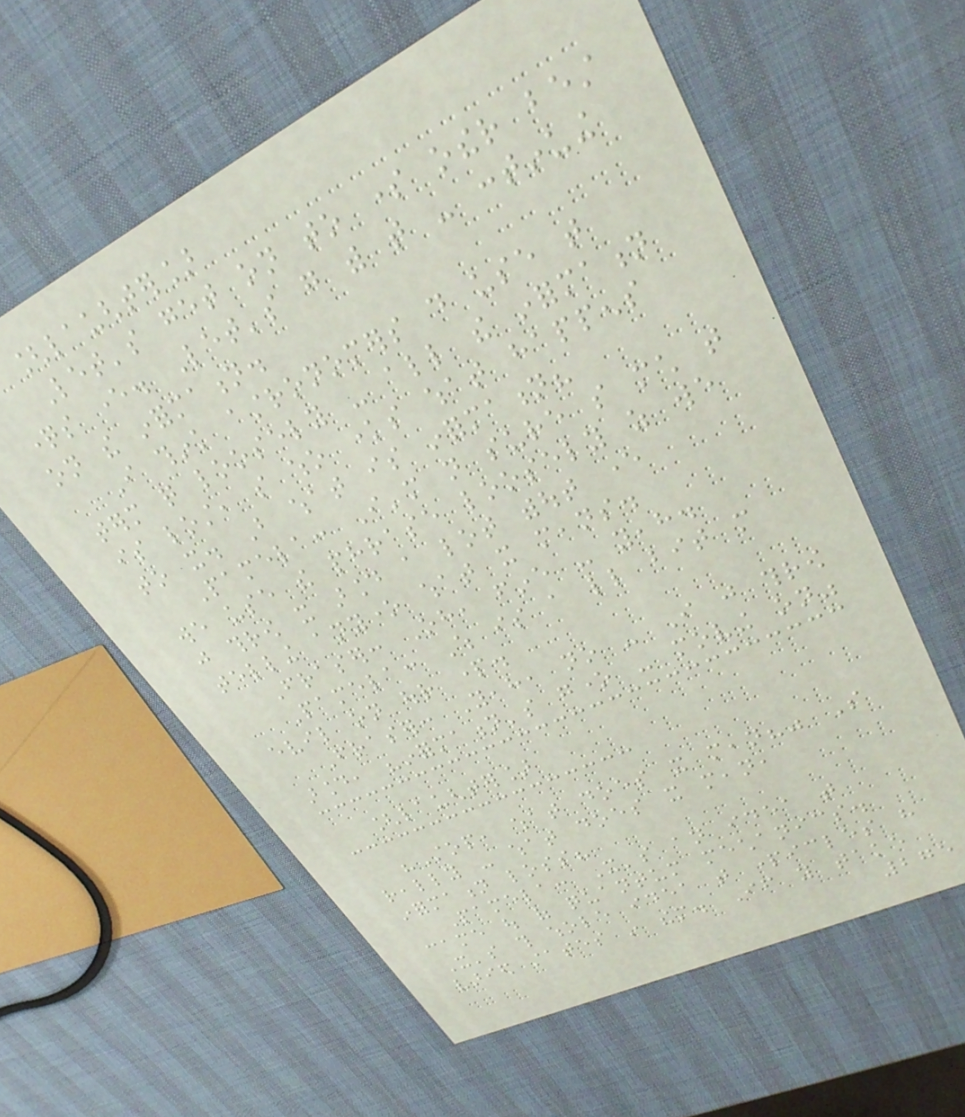[laughter]
Let's get on to some other best
questions ever. Let's go with that - continuing
on the information.
I think astronomers do use that
term quite loosely - all the information
is lost, so who knows what happens
to it. But what is information?
Pamela: I'm not sure so much that
we use the phrase loosely as we
just throw it around a lot without ever
telling anyone what it means.
Fraser: Oh, fine - yeah.
Pamela: Which is a little bit more
evil on our part.
Fraser: Yeah, no - I just throw
around, "information's gone - moving on"
[laughter]
"Stop, what does it mean?" So
really - what does it mean,
information loss?
Pamela: It's an idea that
came out of quantum mechanics.
It's this whole idea that particles have
varied states in them. If you take
275
